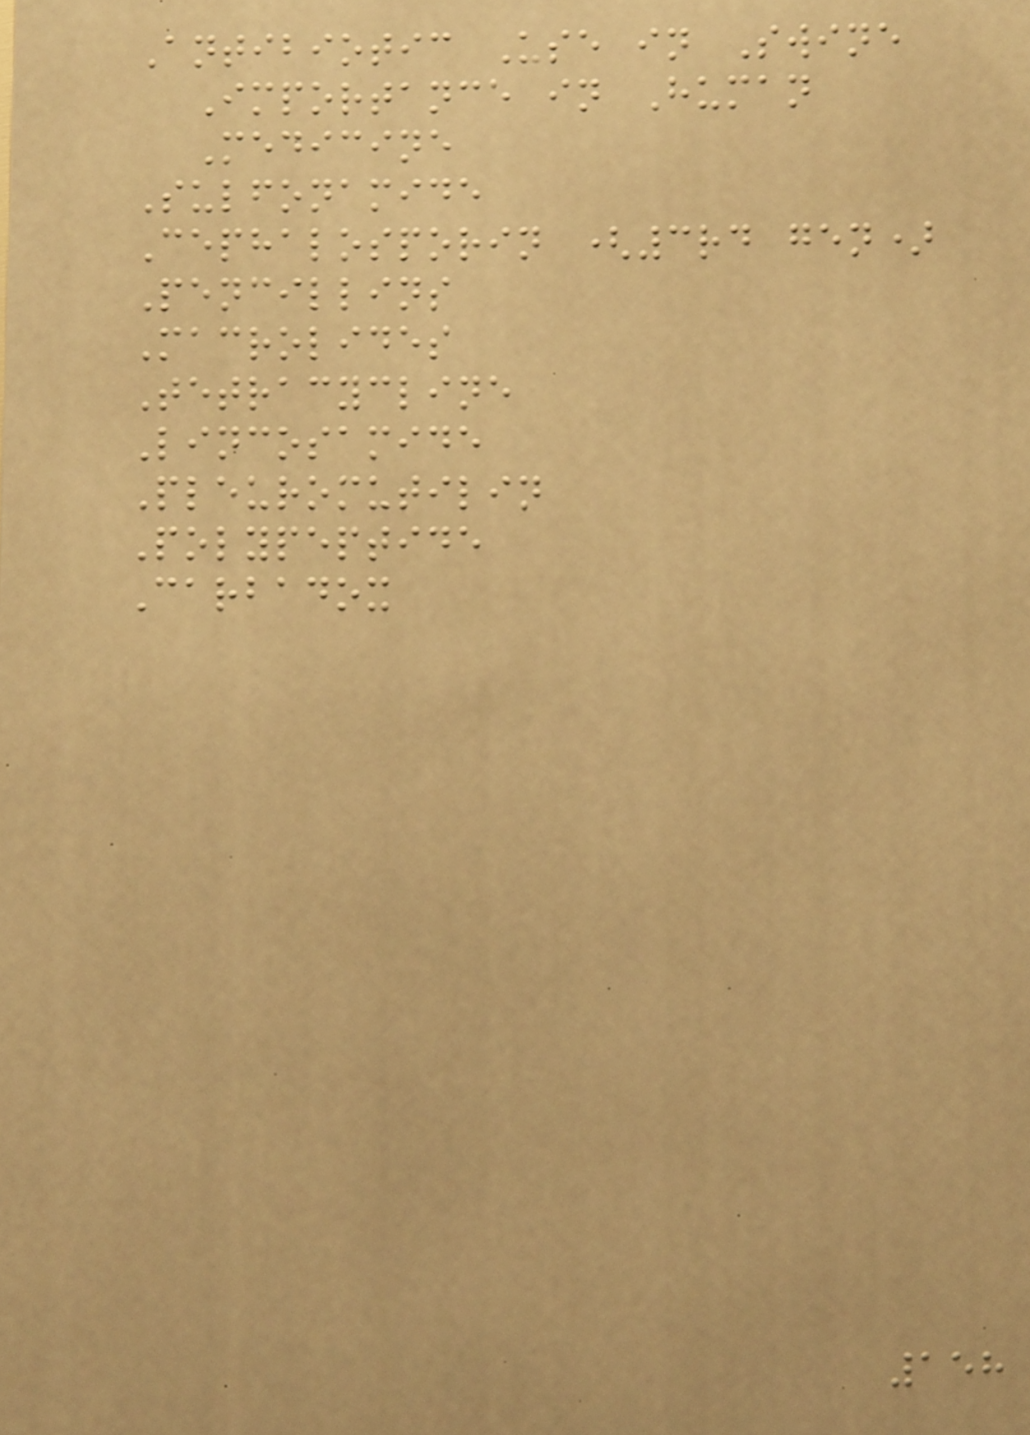Antibiotic Use in Swine
Importance in Human
Medicine
Sulfonamide
Cephalosporin (3rd gen)
Pencillins
Macrolides
Tetracycline
Lincosamide
Pleuromutilin
Polypeptide
Carbadox
158
